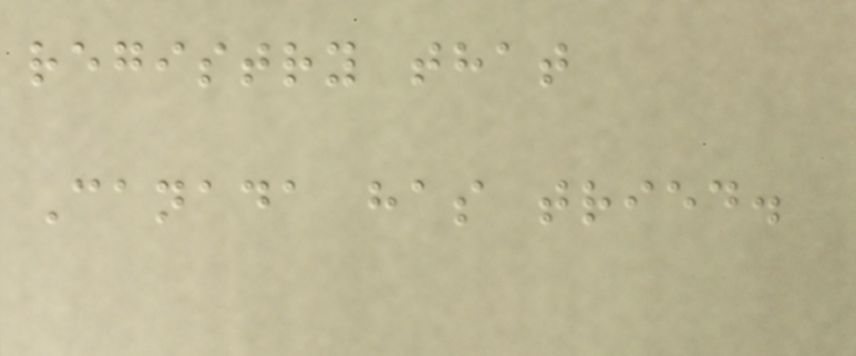registry that
Canada has tried.
